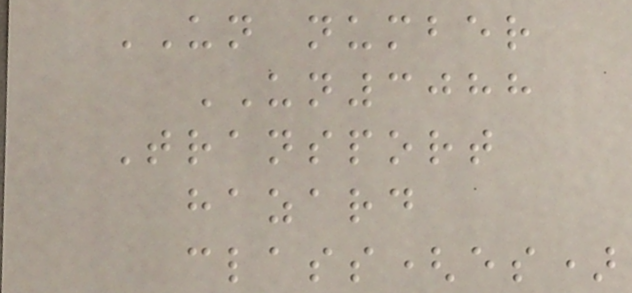UN number
UN3088
Transport
hazard
class(es)
